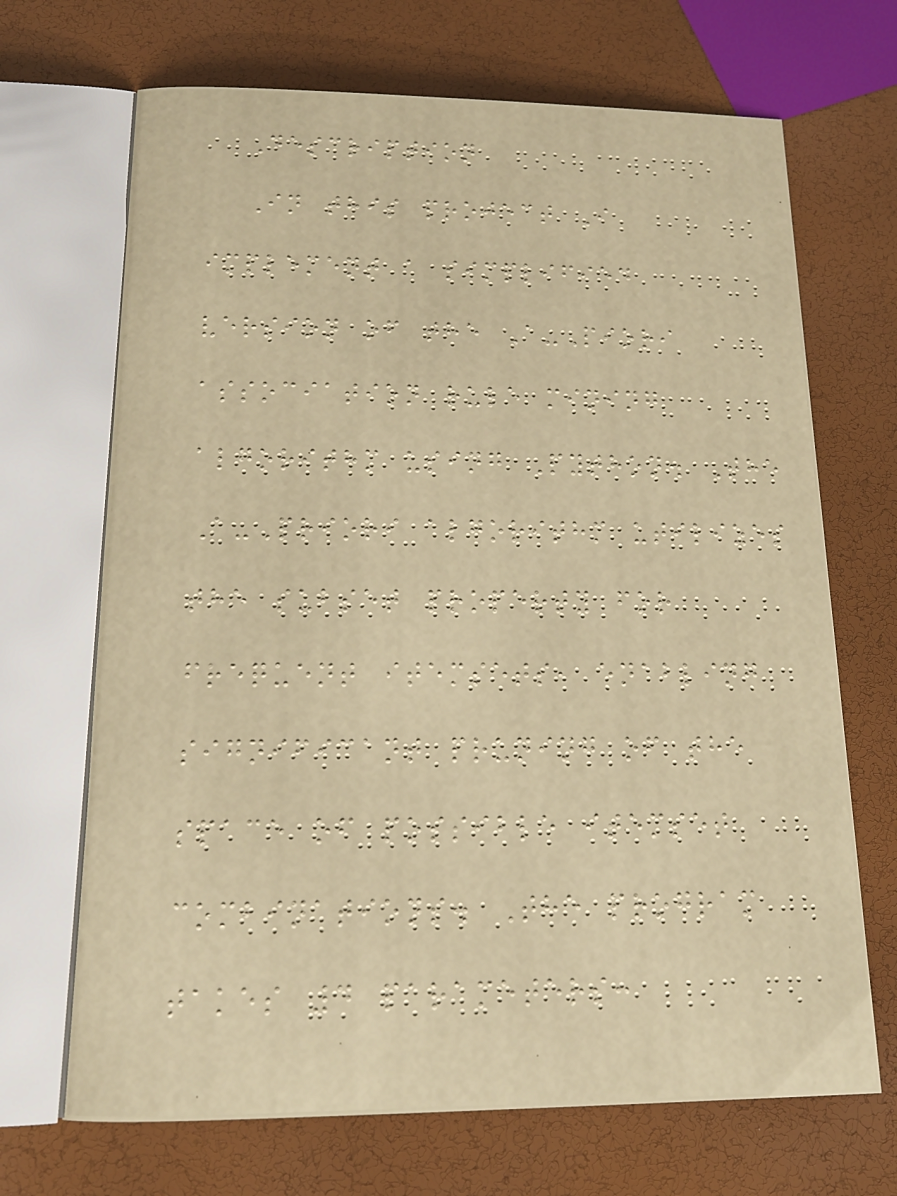Description
In this project I
implement a simplified
version of the A-Piori
association rule mining
algorithm using Python. The
A-Priori algorithm utilizes
the subset property for
frequent itemsets, enabling
significant pruning of the
space of possible itemset
combinations. The program
takes 4 parameters:
